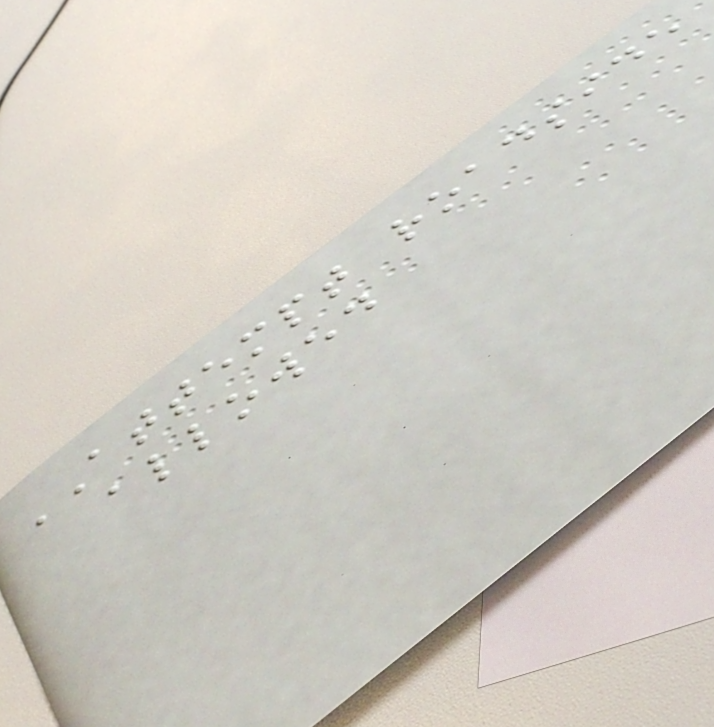ATTEMPT roadside
allowed
